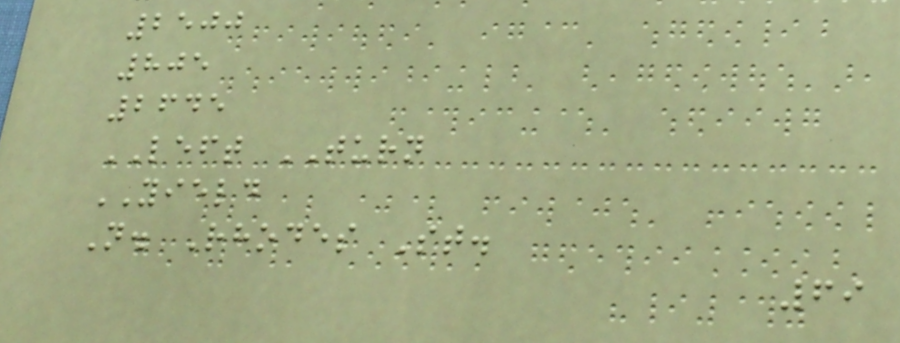2500
805
2645
LEFT TURN
YIELD
N. Rhodes St.
69
